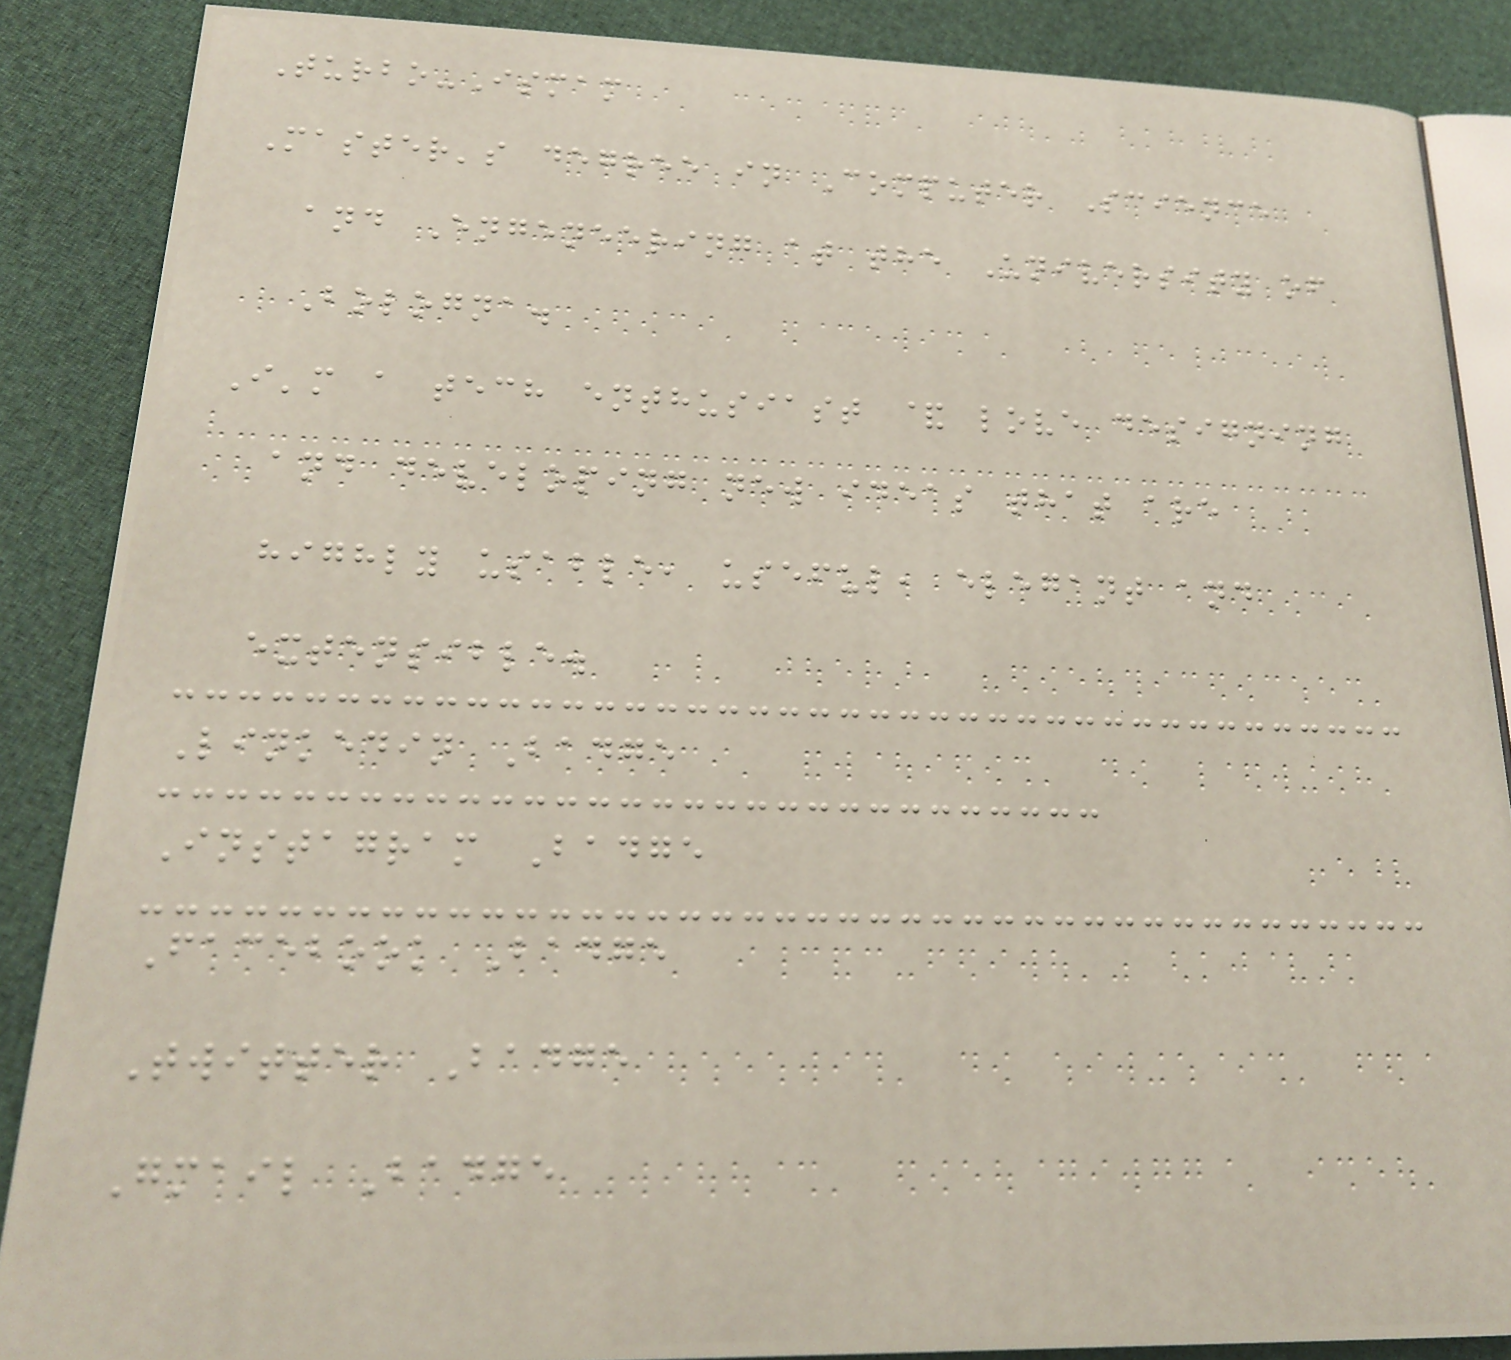Turbo-Ismam
Master's degree in Computer Science
and Engeneering at the University of
Bologna.
I'm a tech enthusiast & love designing
and developing new ideas that are
highly usable, useful, elegant and
extensible.
Linkedin Badge
Instagram Badge
Facebook Badge
Twitter Badge
Gmail Badge
